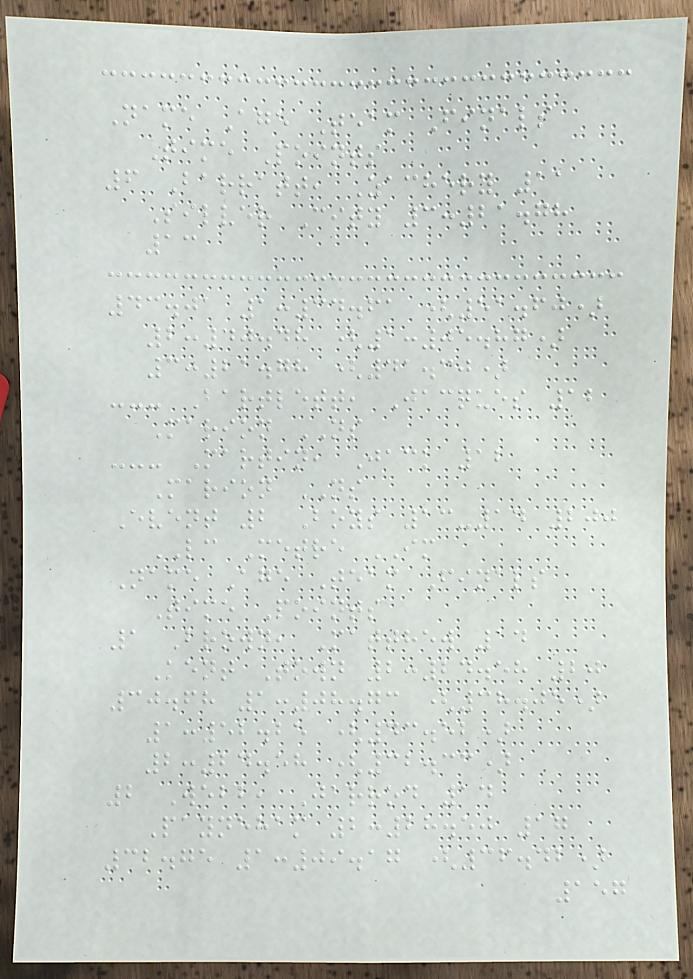Name Age Team Finals
Time Points
6 Barratt, Zachery 11
Silver City 3:21.78
13
43.01 1:34.61 (51.60)
2:40.48 (1:05.87)
3:21.78 (41.30)
--- Bartlett, Jacques 12
Marion NS
--- Martin, Jack 12
Marion NS
Event 2 Boys 13-14 200
LC Metre IM
Name Age Team Finals
Time Points
1 Brown, Matthew 14
Kent Town 2:24.58 20
30.68 1:08.73 (38.05)
1:52.25 (43.52)
2:24.58 (32.33)
2 Webb, Jarrod 14
Payneham 2:28.50 17
32.75 1:09.17 (36.42)
157
